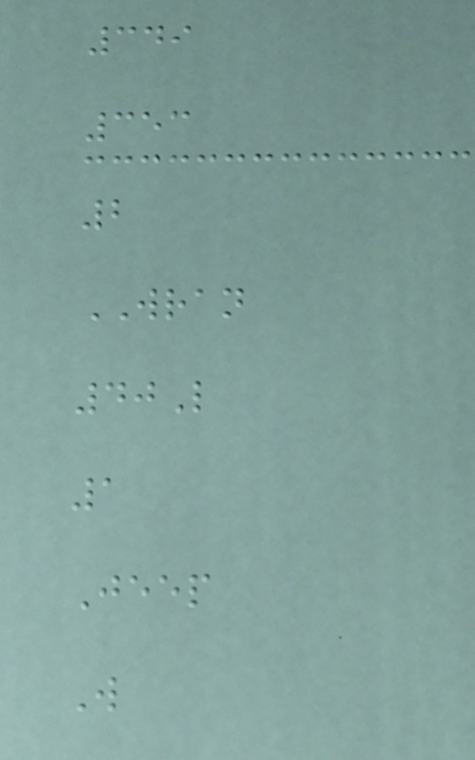349
353
2
WRAN
40L
1
Jeep
W
